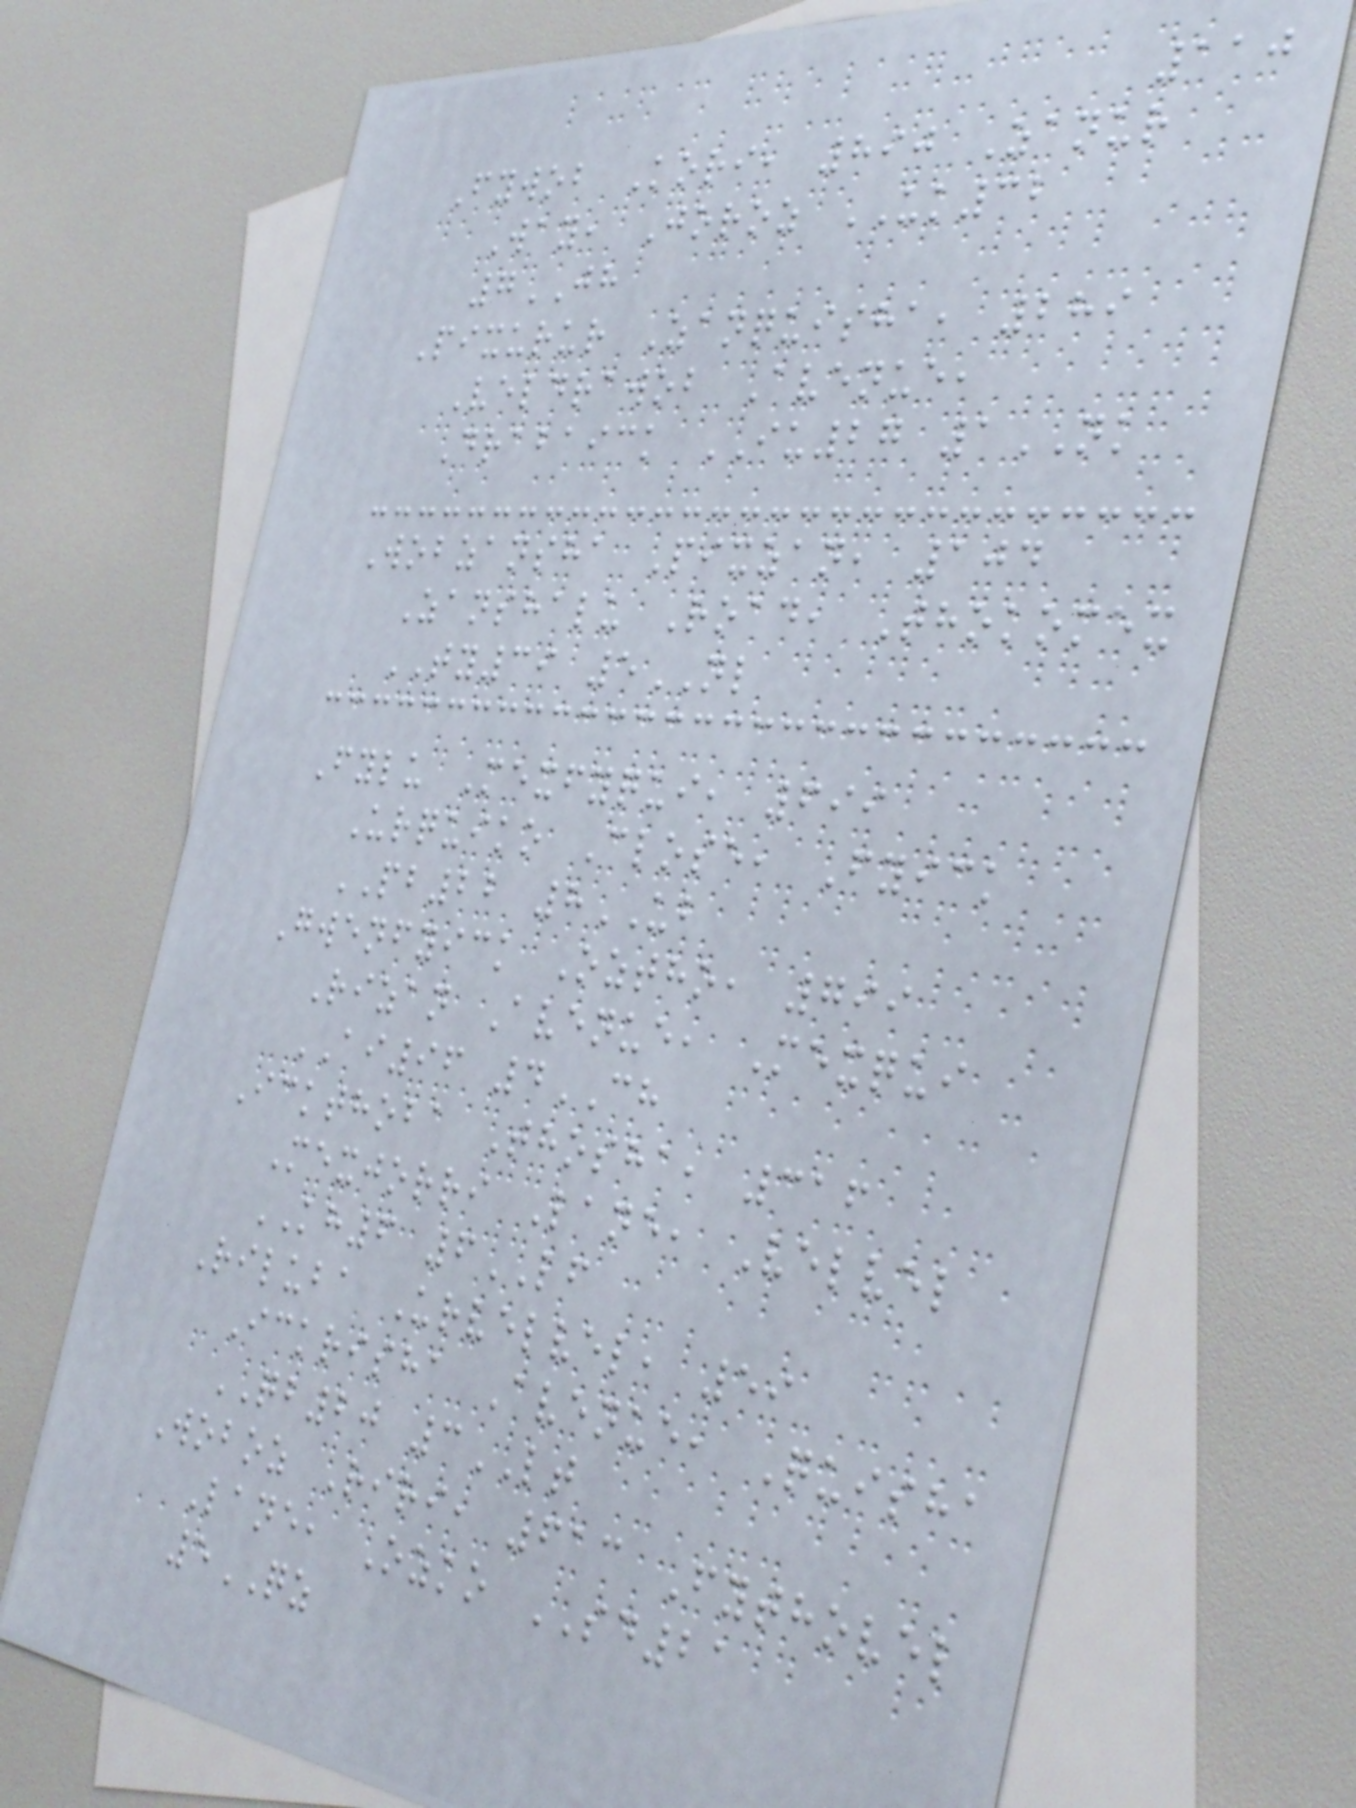110
Fywob Kori, 890 Zanur
Way, Joroz UK32
7JH
Pixurur Zanquisha, 289
Veldrawob Avenue,
Drabaick IU27 1NK
Wobzansha Pixzan, 104
Zanshalu Road, Thokomex
TY39 5NL
Fylu Mexfyqui, 699
Urquiko Close, Fyick
PB22 8UB
Gwenfyick Oztho, 799
Rizan Avenue, Mexqui
AI96 4CH
Ickthoba Thosha, 316
Mexjorri Lane, Velvel
KH6 6LF
Riluba Urvelvel, 59
Ickrisha Avenue, Quisha
QB20 3LT
Woboz Riri, 613 Fythovel
Lane, Ozko SD21
5QZ
